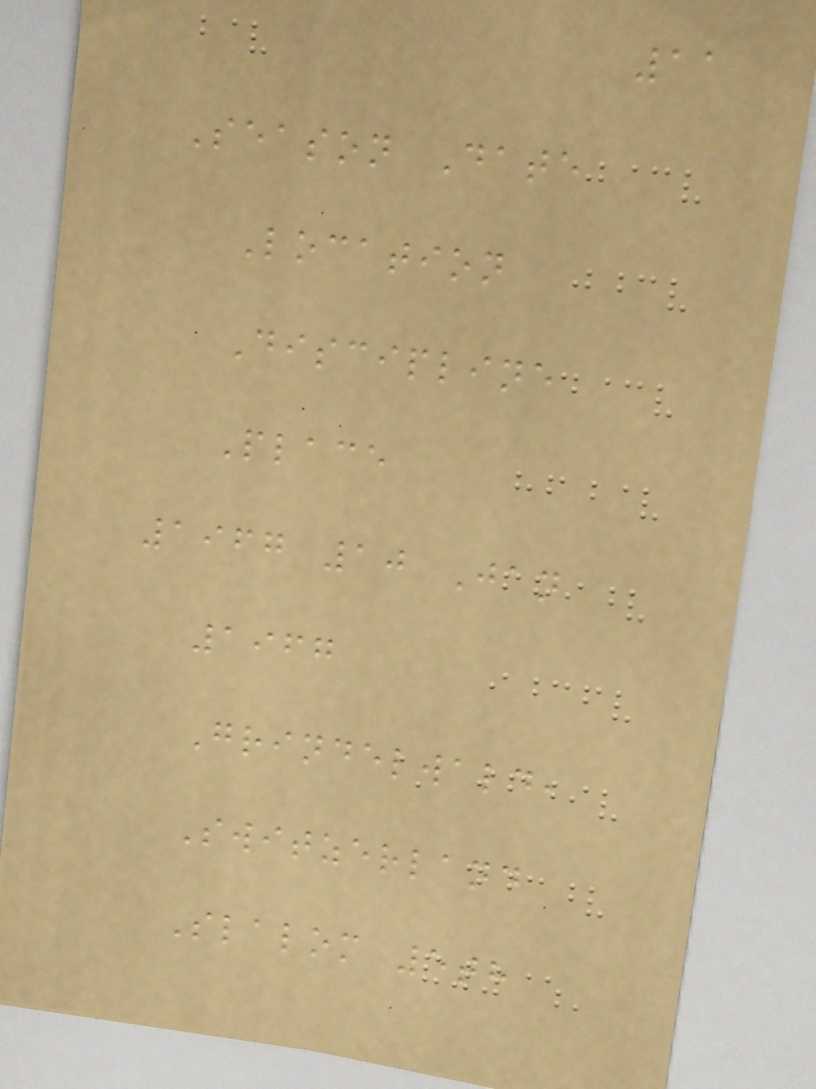11
Season Date
Location
Discipline
Place
1967 10 Jan
1967
Grindelwald,
Switzerland
Slalom 5th
